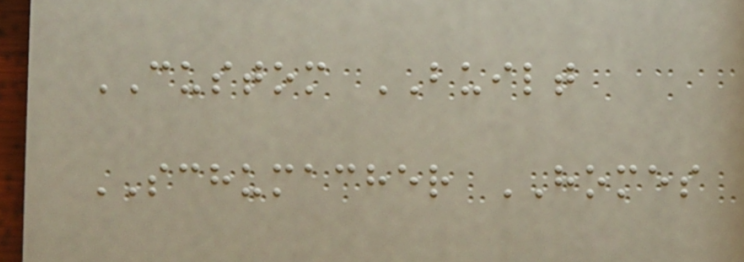CUSTOM BUILT
SCHUMACHER HOMES
